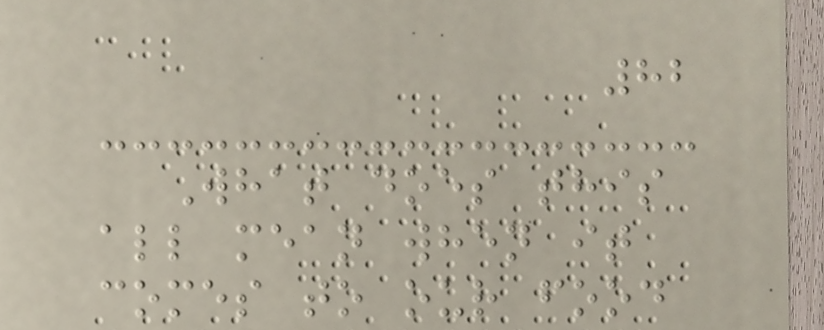82
What does this
all mean when it
comes to our food
